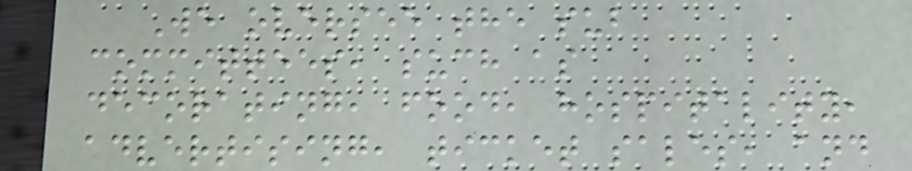We oversee the sub
committees, such as
decorating, food, hospitality,
advertising, ticket sales, and
